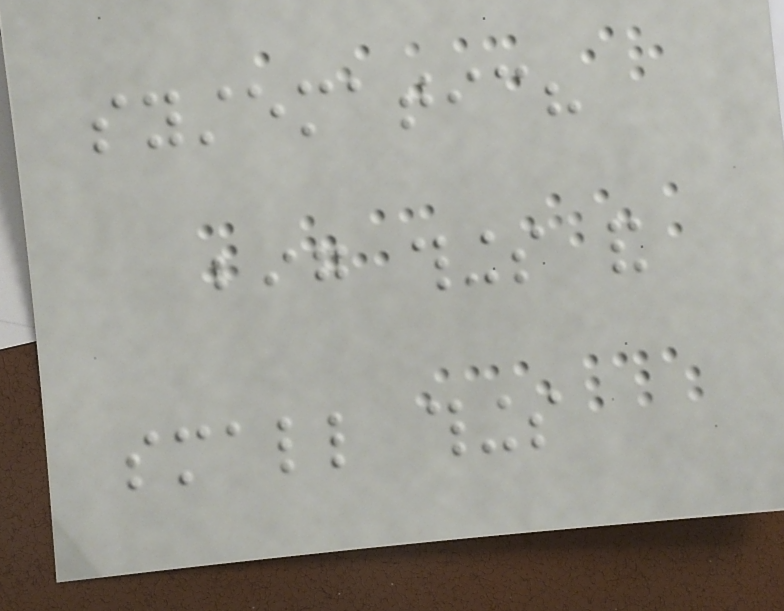systematic?
big things and
small things
